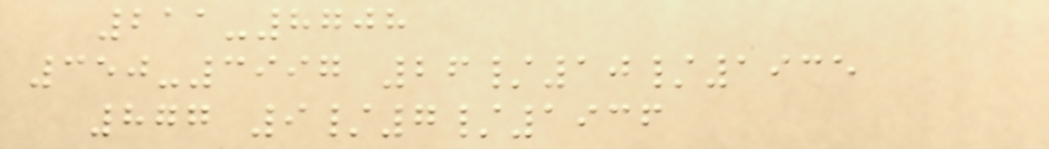211-8708
350-3997 26/10/1935
877 9/7/1936
